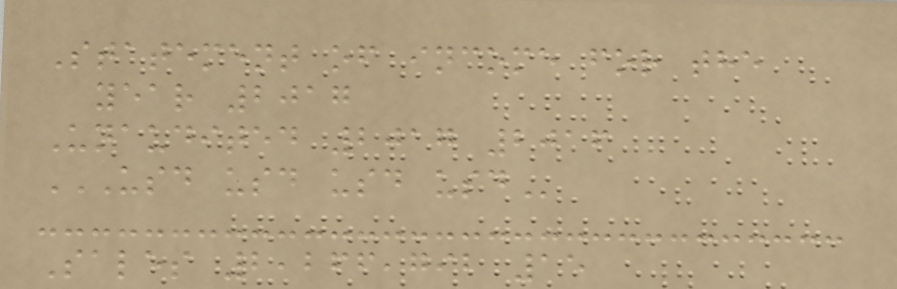Statement of income for the
year 2017
Unaudited 2017 2016
USD USD USD USD
Sales 2,266,792 15
